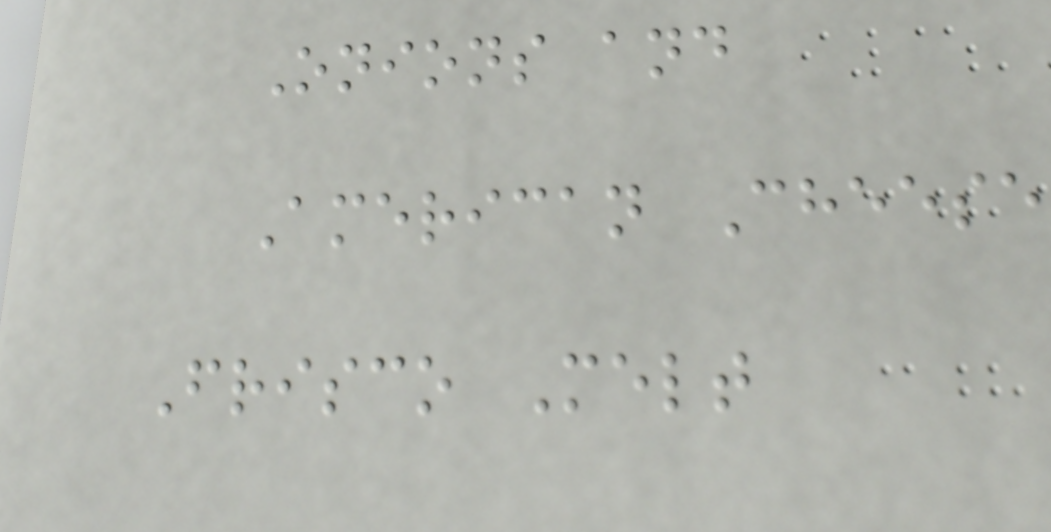Onions and
American Cheese
Frisco Melt
